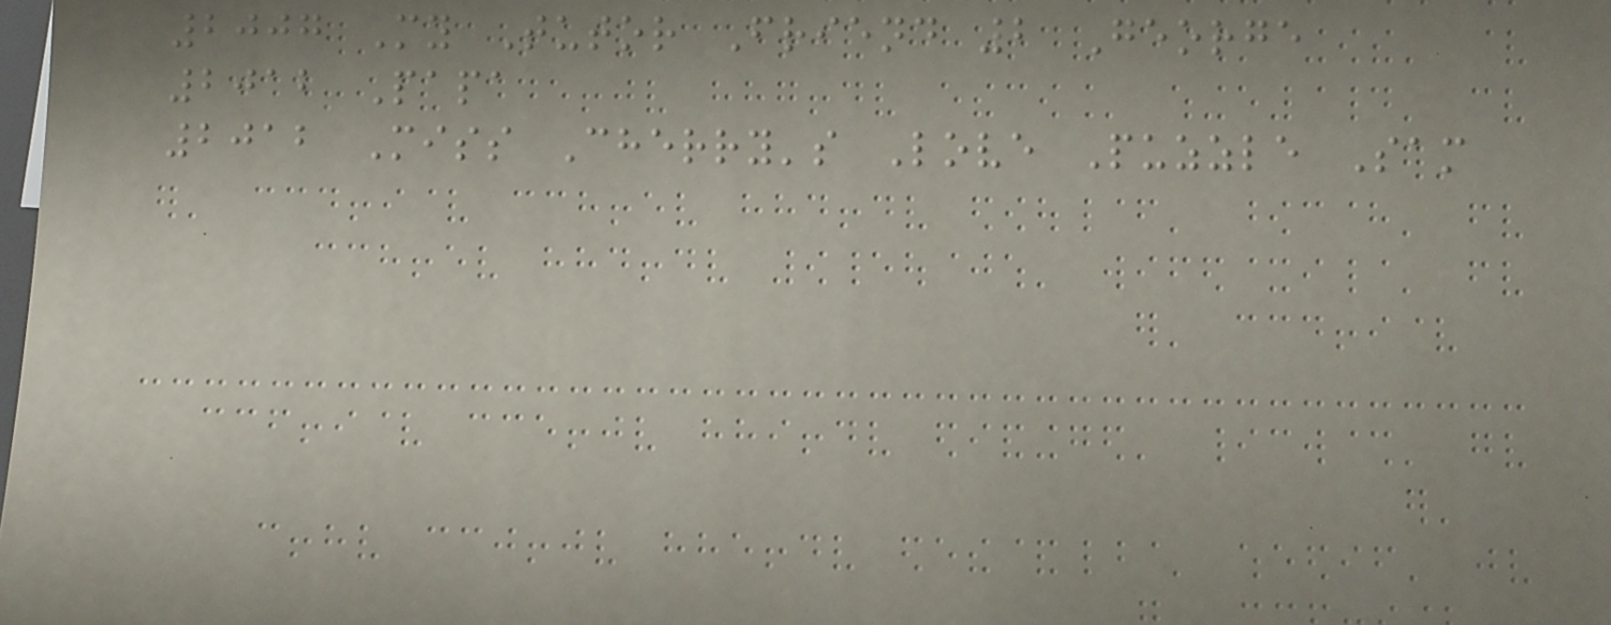2007 My Tutor Friend 2 George
2012 Papa
2012 Miss Cherry's Love Puzzle Sam
